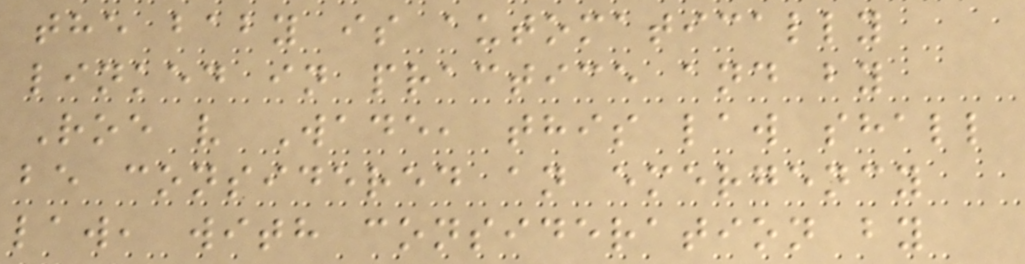the baby is automatically
linked in practice and by
Roe v Wade, this law shall
be considered an emergency
law, with consideration by
